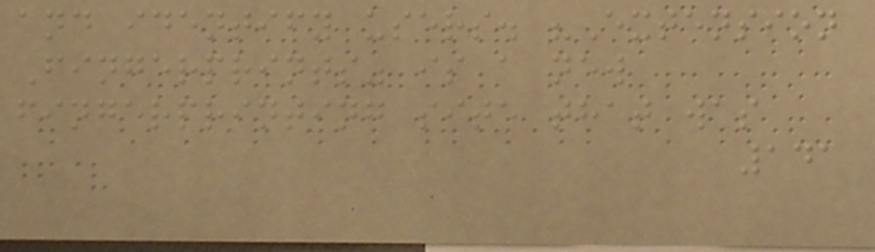and identify users. "Extension
Fingerprints" is a new
fingerprinting site that was
141
